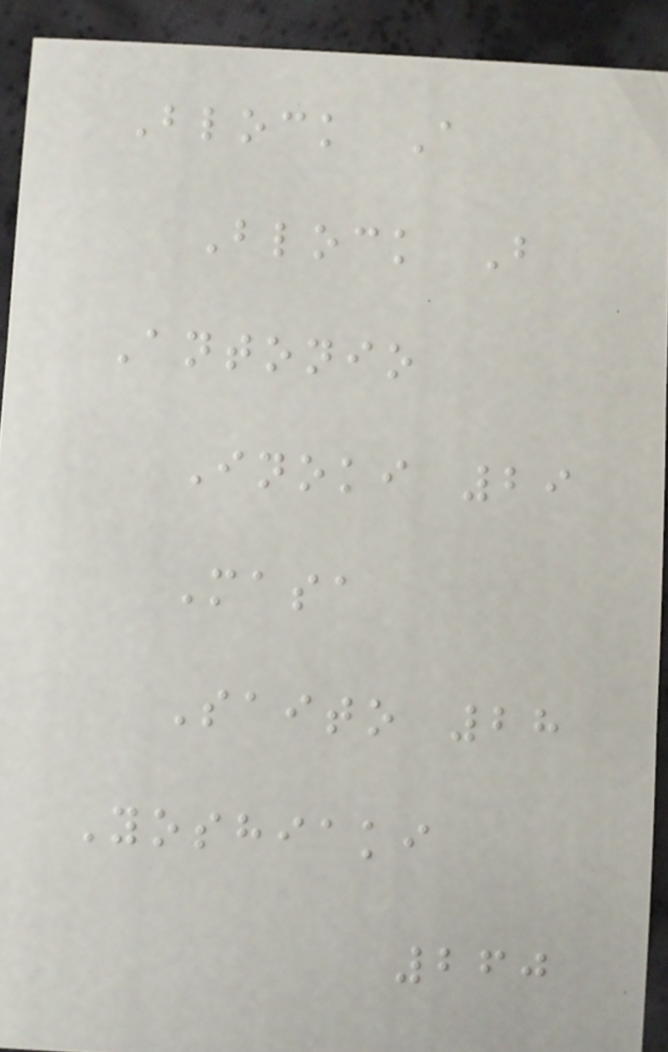Block A
Block B
Antonio
Inoki 29
Masa
Saito 28
Yoshiaki
260
